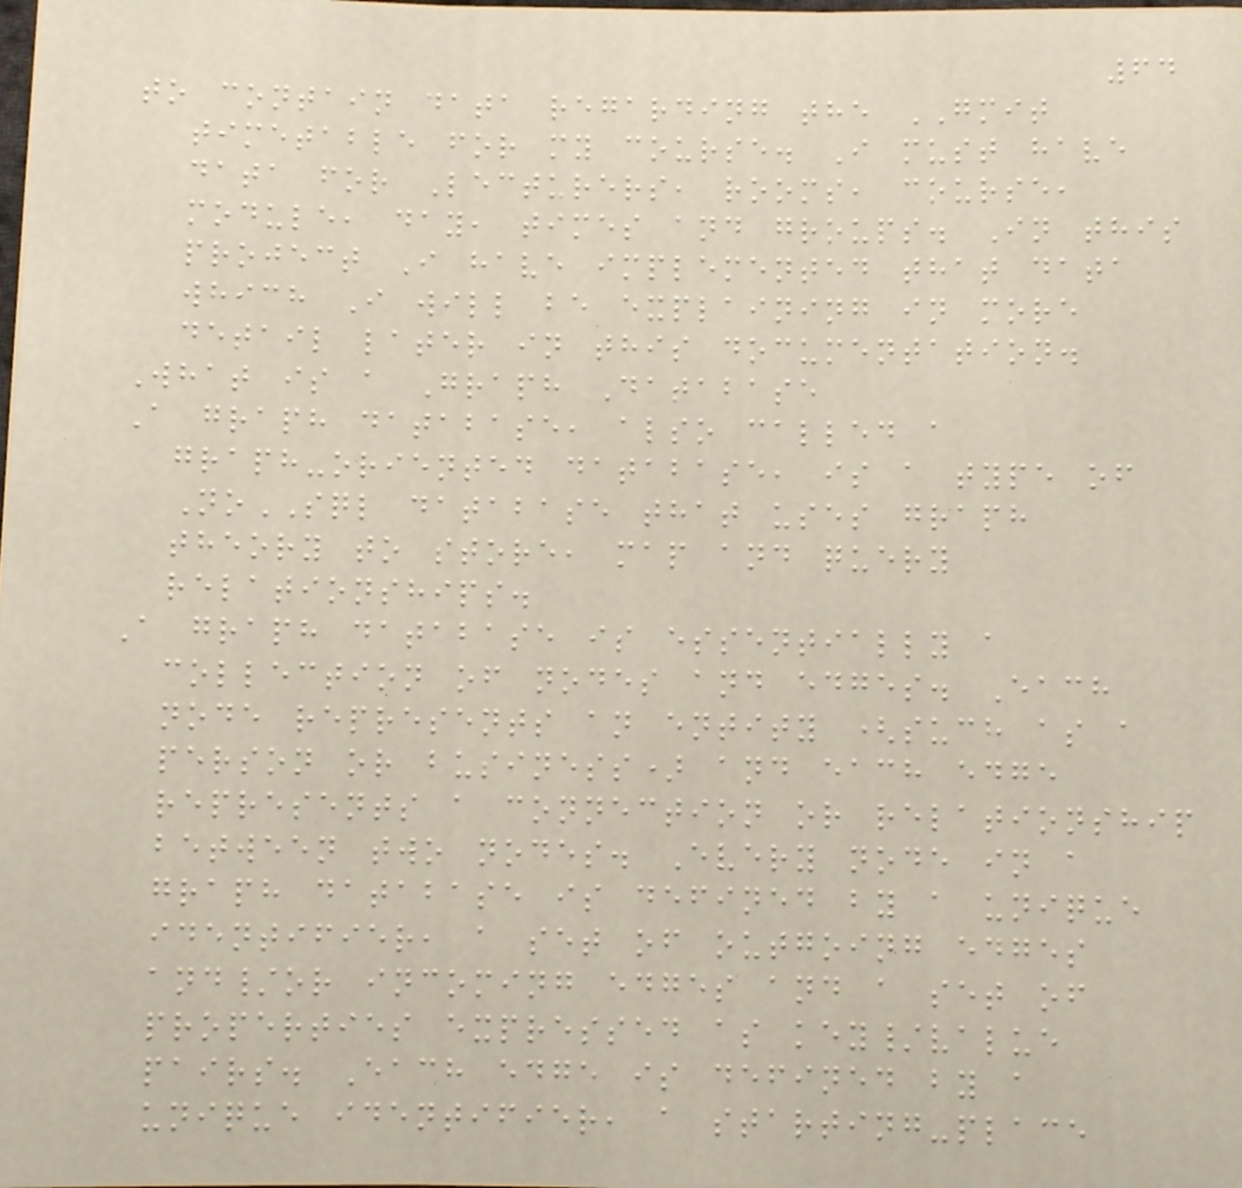64
to contain data regarding the GMIT
timetable for my course. I must have
data for Lecturers, rooms, course,
module, day, times and groups. In this
project I have implemented that data
which I will be explaining in more
detail later in this documentation.
What is a Graph Database
A graph database, also called a
graph-oriented database, is a type of
NoSQL database that uses graph
theory to store, map and query
relationships.
A graph database is essentially a
collection of nodes and edges. Each
node represents an entity (such as a
person or business) and each edge
represents a connection or relationship
between two nodes. Every node in a
graph database is defined by a unique
identifier, a set of outgoing edges
and/or incoming edges and a set of
properties expressed as key/value
pairs. Each edge is defined by a
unique identifier, a starting-place
